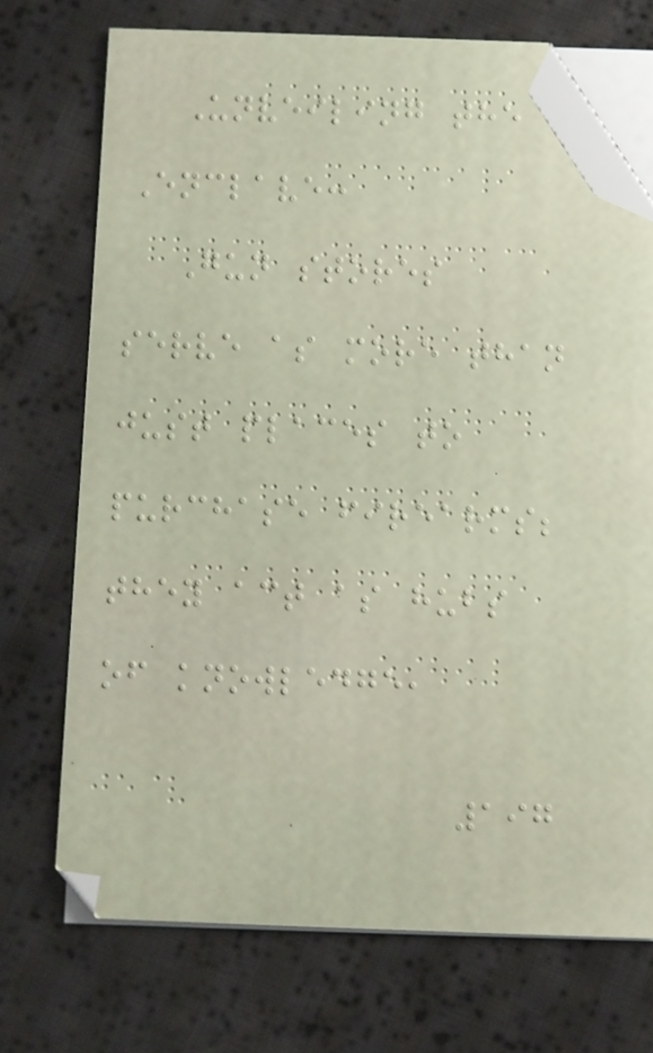Unveiling the
Enclave:
Gun stores
serve as more than
just places to
purchase firearms;
they act as hubs
of knowledge,
197
